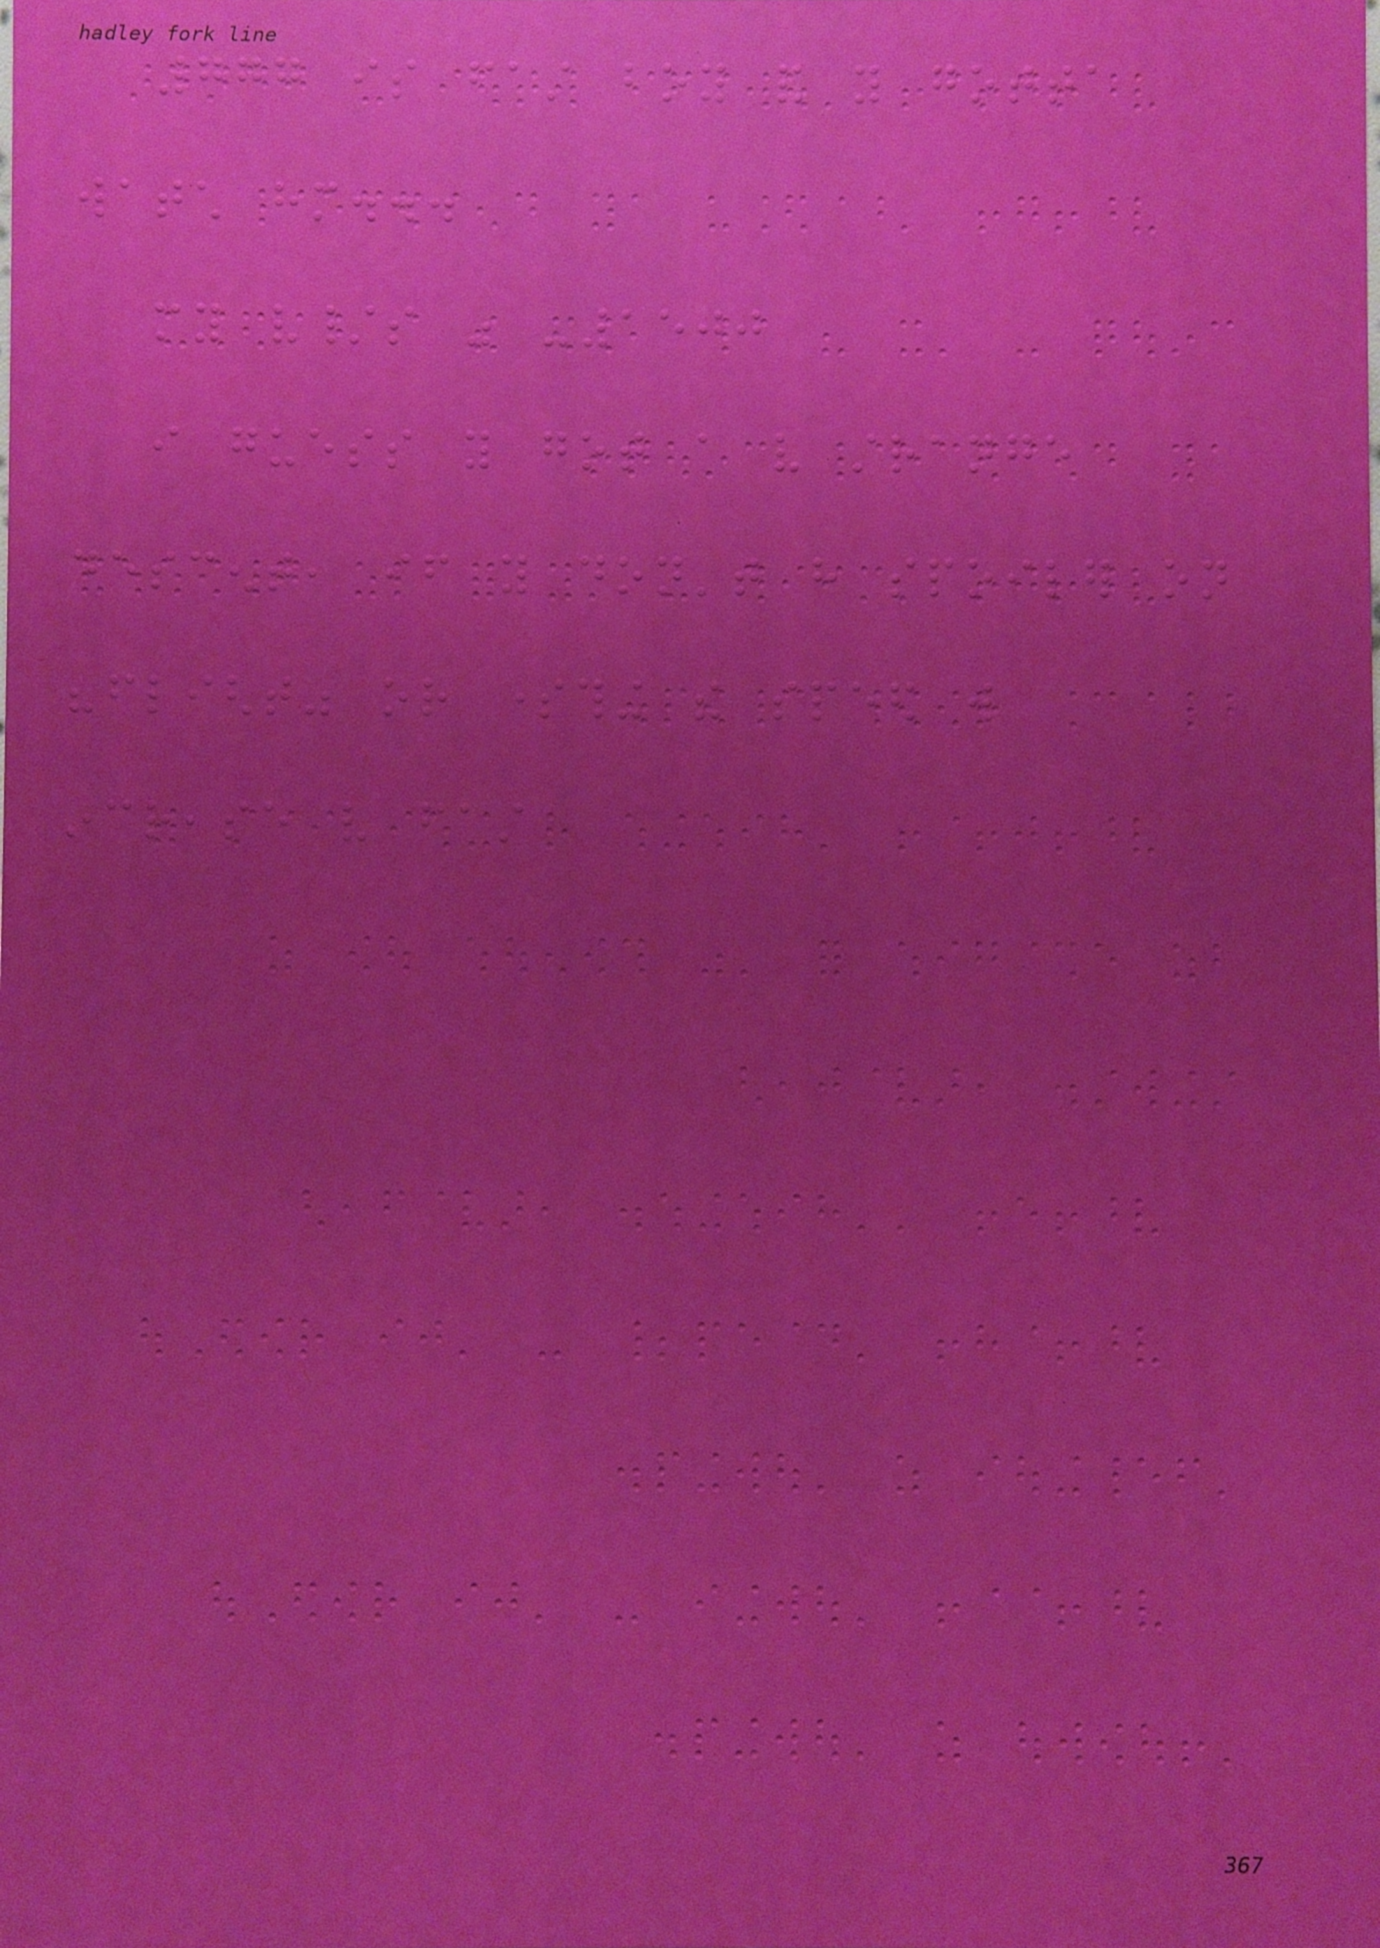777 is fast boy and you gotta
watch him...
my v/s was -1500
i guess you got a very strange
descent, if you don't have spoiler on
"flight" or something the speed will
increase very fast
